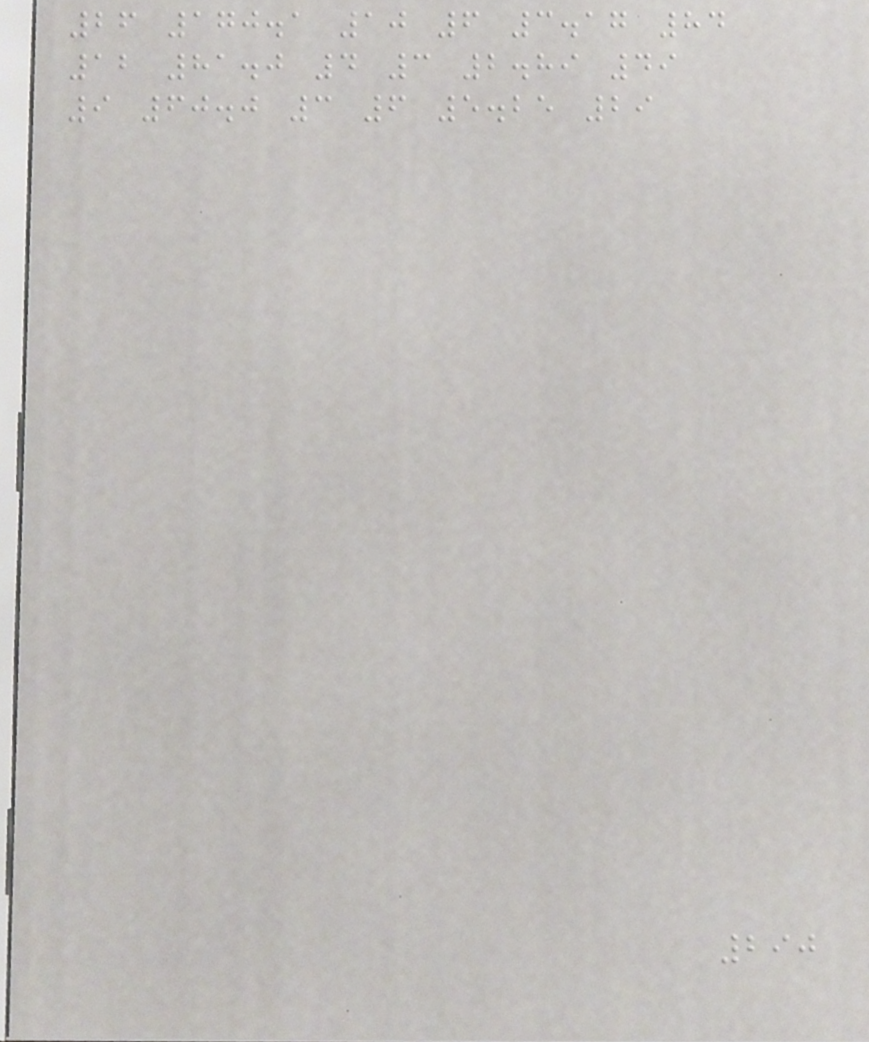26 170.1 10 6 3.17 84
12 81.0 4 3 2.89 49
9 60.0 3 6 5.25 29
290
